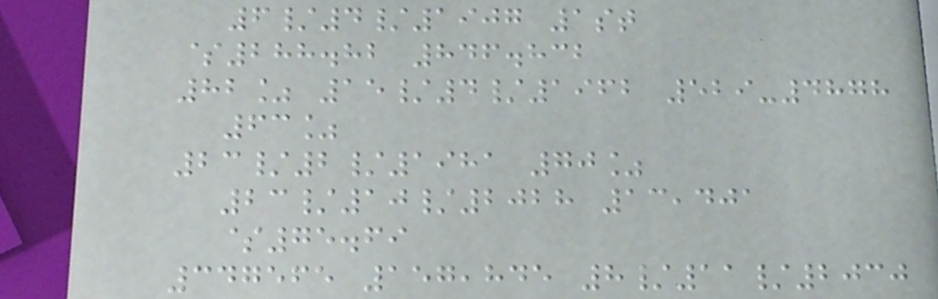6/4/1907 1st
$288.82 846.832
82% 15/4/1962 529-4878
63%
23/2/1981 70%
23/10/2028 13,401
$75.69
347565 157,845 8/11/2030
